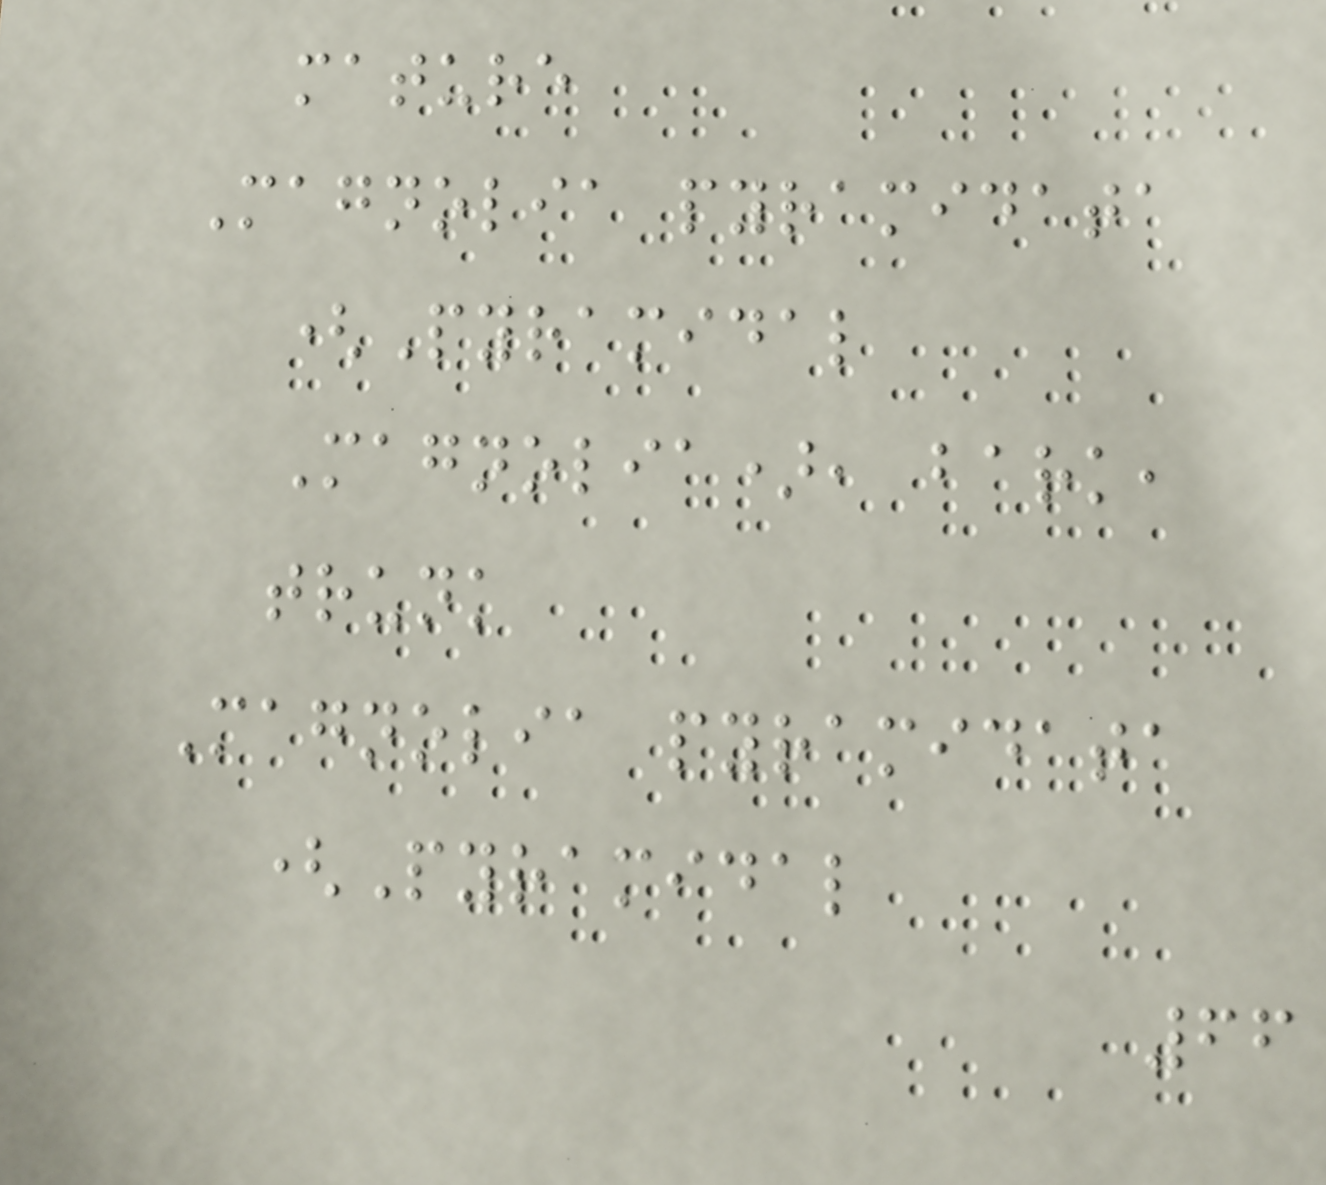mature
Magnolia pyramidata
(Pyramidal
Magnolia), bark,
trunk
Magnolia pyramidata
(Pyramidal
66
